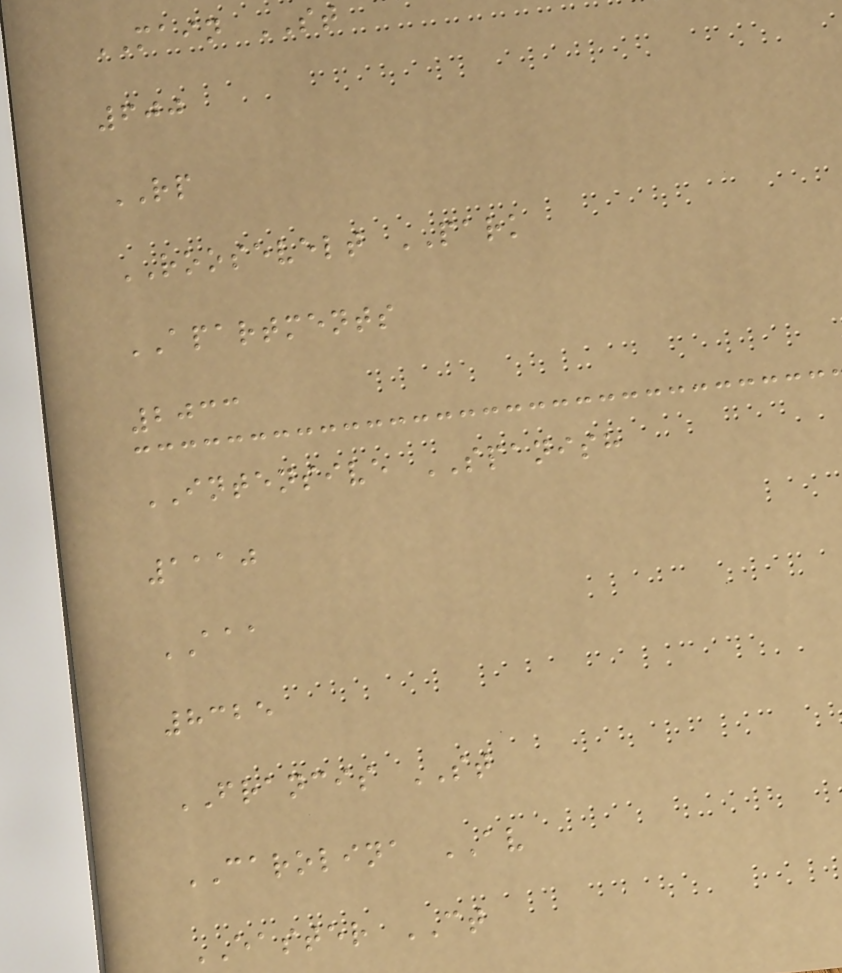MAIN ST
600
RP
ROOSEVELT PARK
APARTMENTS
2033
INTENSIVE SPANISH
1110
AAA
8325
FRANCIS ST
CAROLINA AV
EASTER CT
